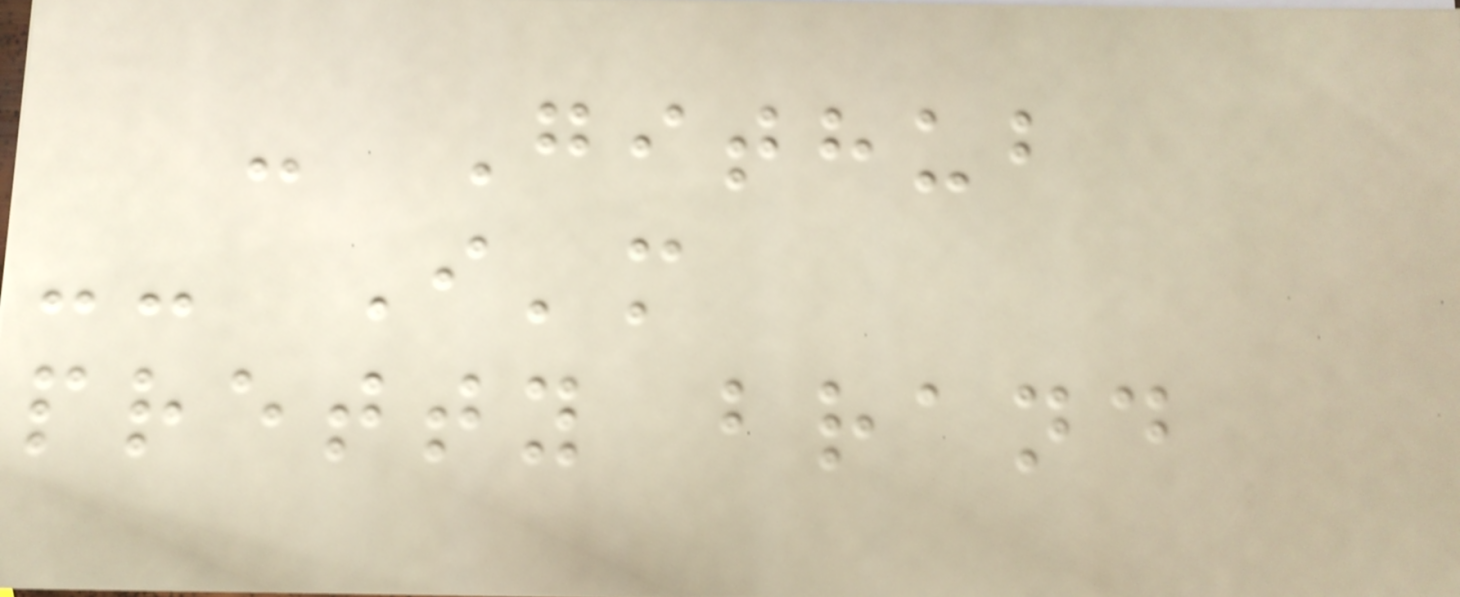- Github
-- I'm
pretty brand
